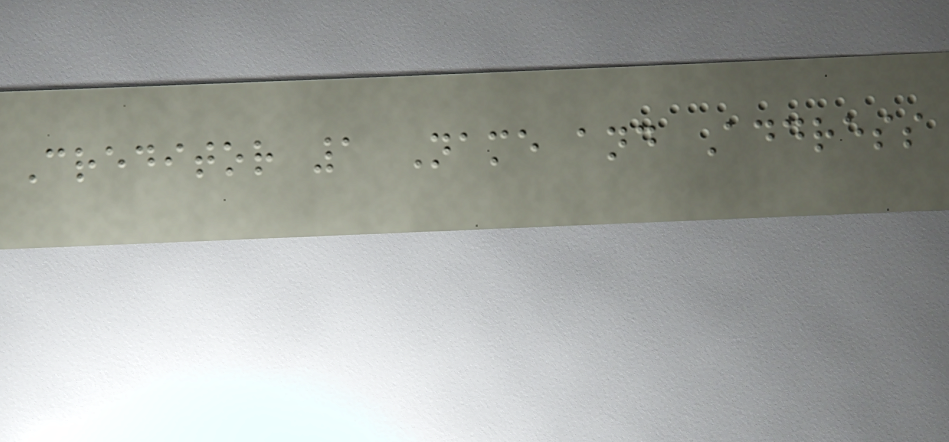Creditor 1 Name and Address
